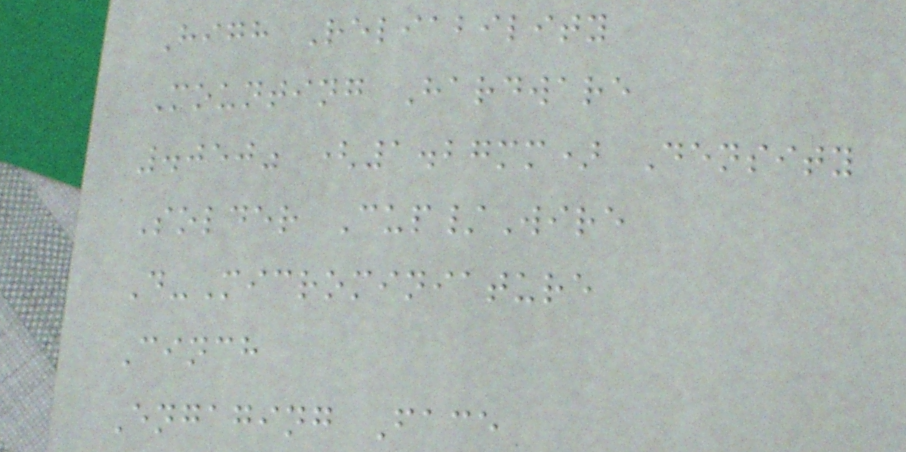High Reliability
Mounting Hardware
.050" (1.27mm) Density
Solder Cup/Wire
D-Microminiature
Cinch
Engaging Face
